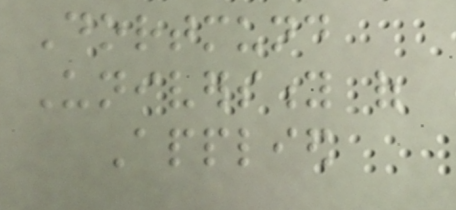Dortmund
University of
Applied
